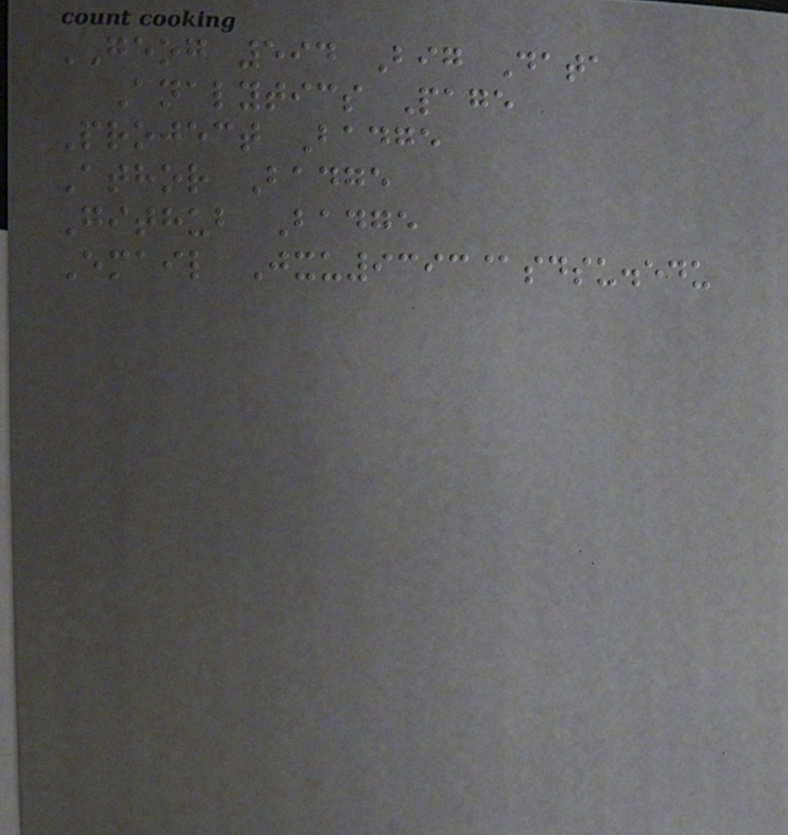GEOG 594 Big Data
Analytics Page
Project Badge
Athor Badge
Github Badge
Email Jxu9393@sdsu.edu
